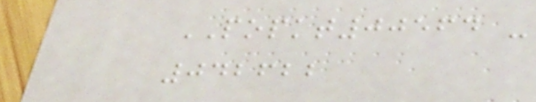POPKT00564 -
042622
